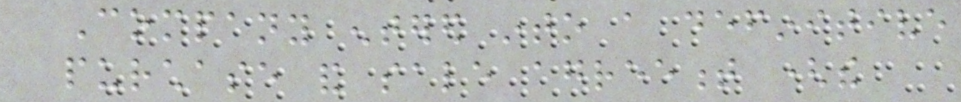Company entered into a definitive
purchase and sale agreement (the
